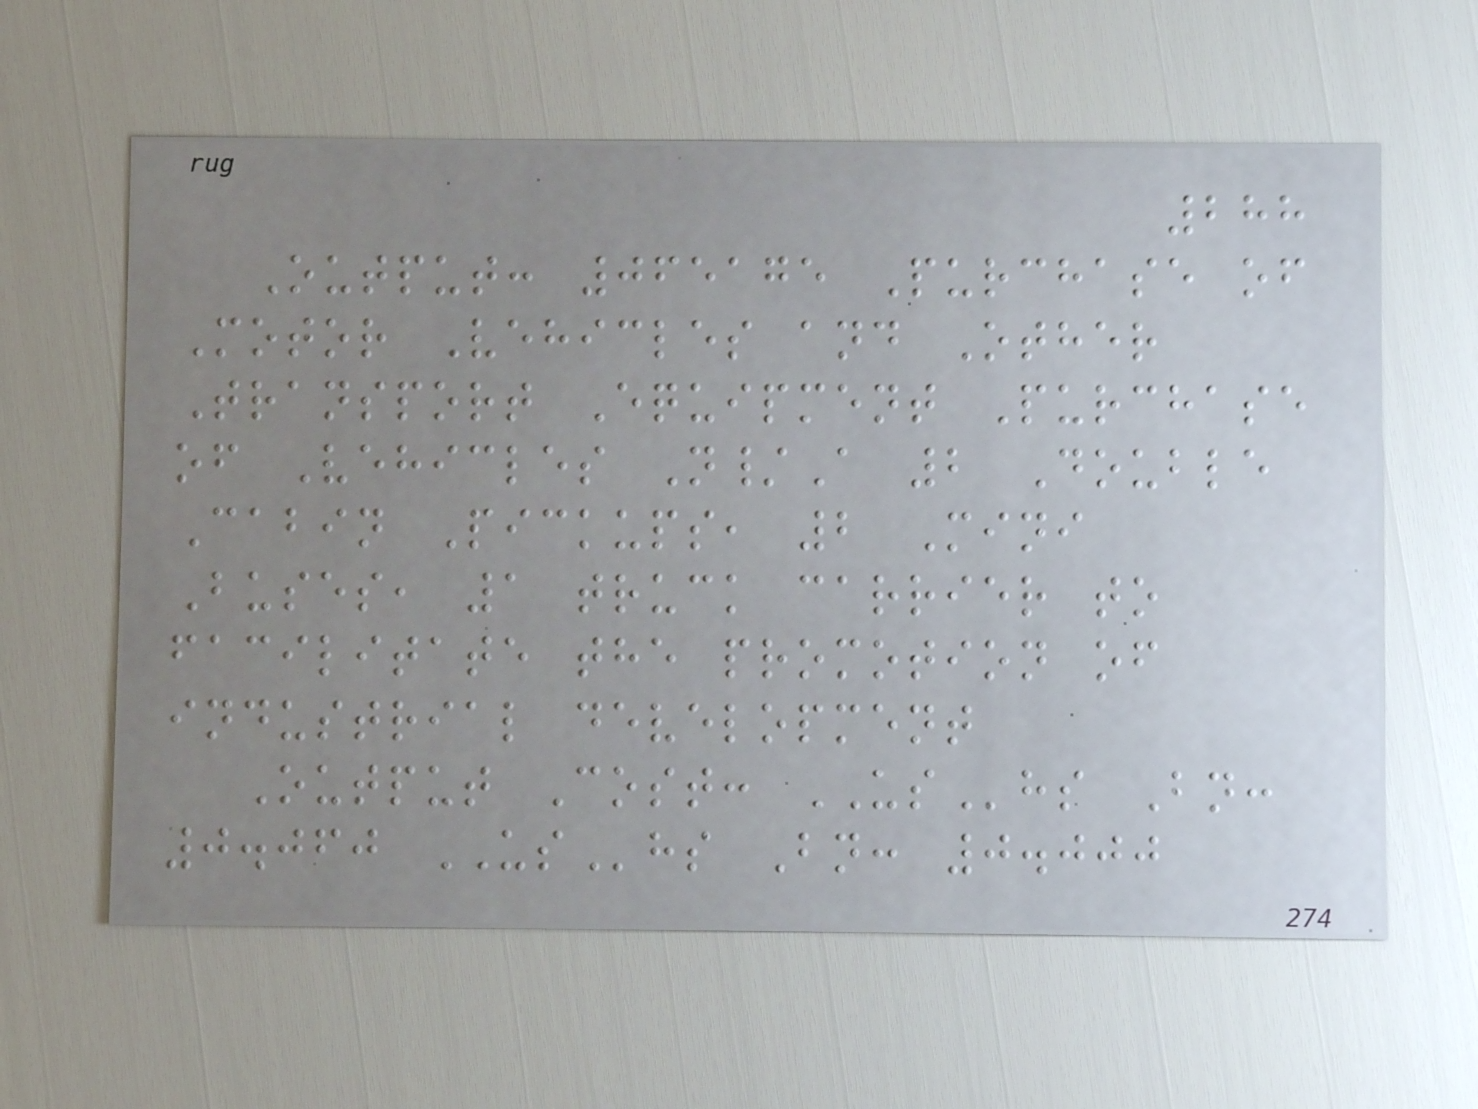288
Output: 065175 Purchase of
Motor Vehicles and Other
Transport Equipment Purchase
of Vehicles N/A 2 Double
Cabin Pickups, 2 Mini
Buses, 1 truck carrier to
facilitate the promotion of
industrial development
Output Cost: UShs Bn:
0.060 UShs Bn: 0.000
